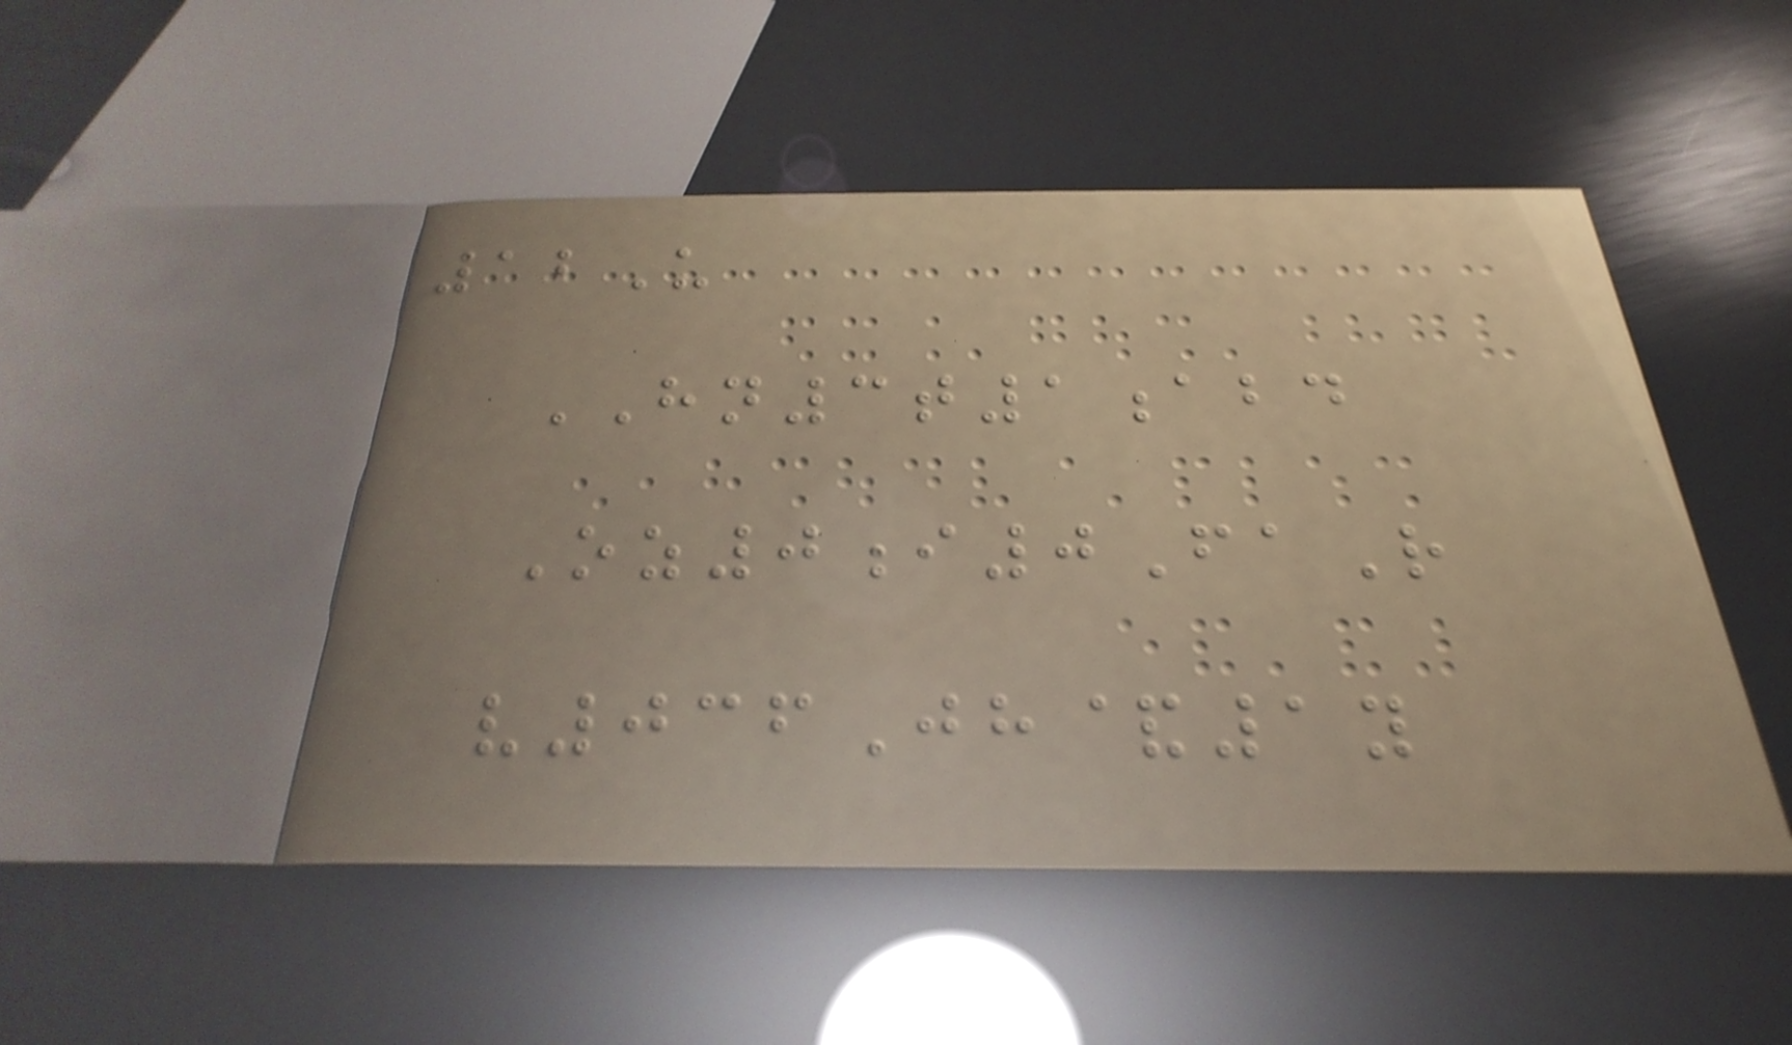12U
HN3t1abd
Oz0i0FaR
v036Jh&1y
